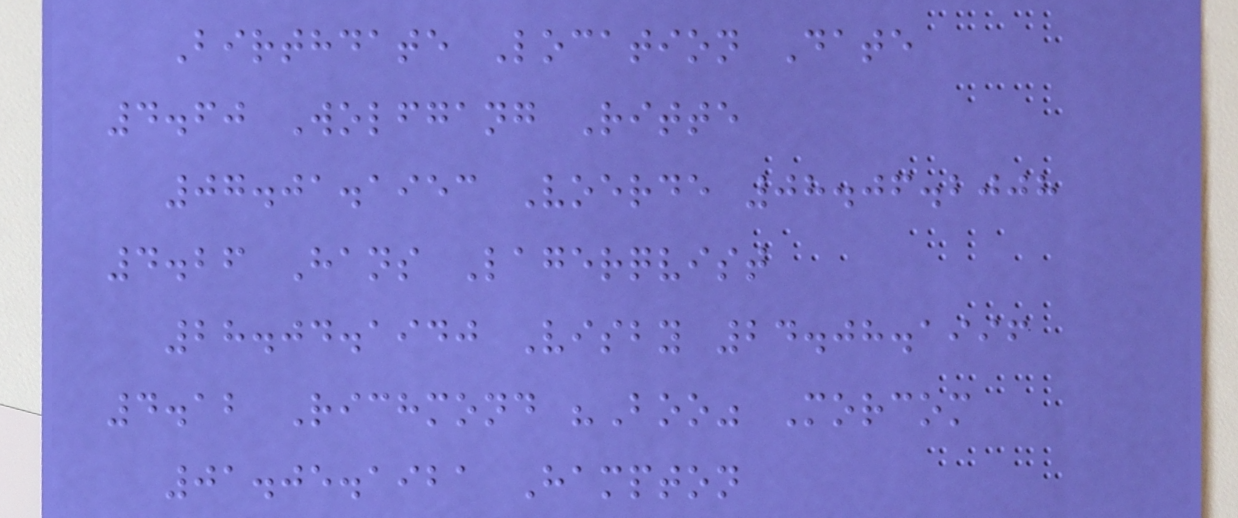Birthdate Location Date
4.60 Wolfgang Ritte
07.01.1953 Voerde 08.06.2008
4.26 Hans Lagerqvist
28.04.1940 Visby 24.08.1996
4.12 Richmond "Boo" Morcom
01.05.1921 Hampton
